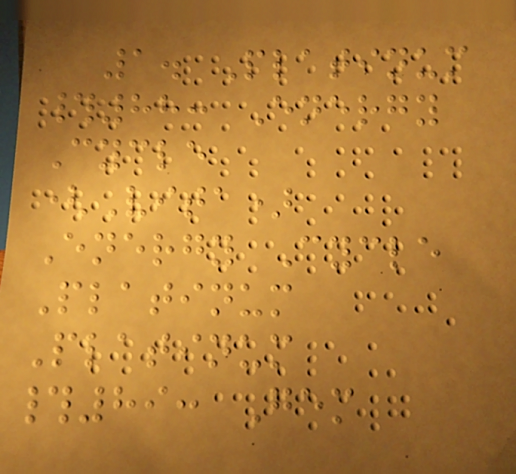1. Platinum
#88: Energy
Cycle
(Vita)
Energy Cycle
Platinum
Platinum
#89: Gem
